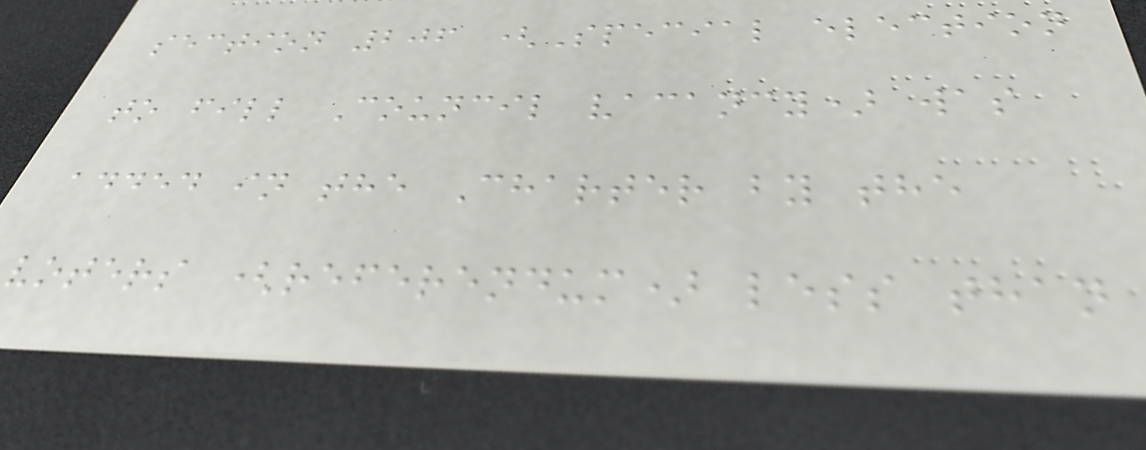section 206 (Special election
to fill Council vacancy) was
added in the Charter by the
voters (referendum) less than
